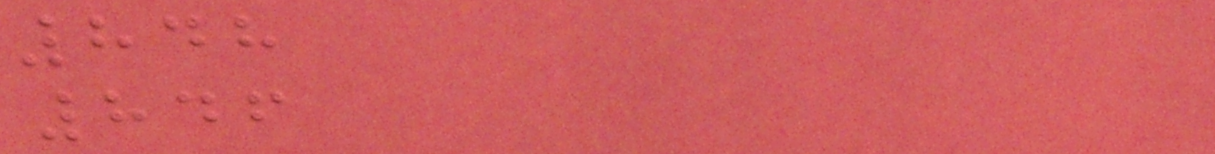848
846
